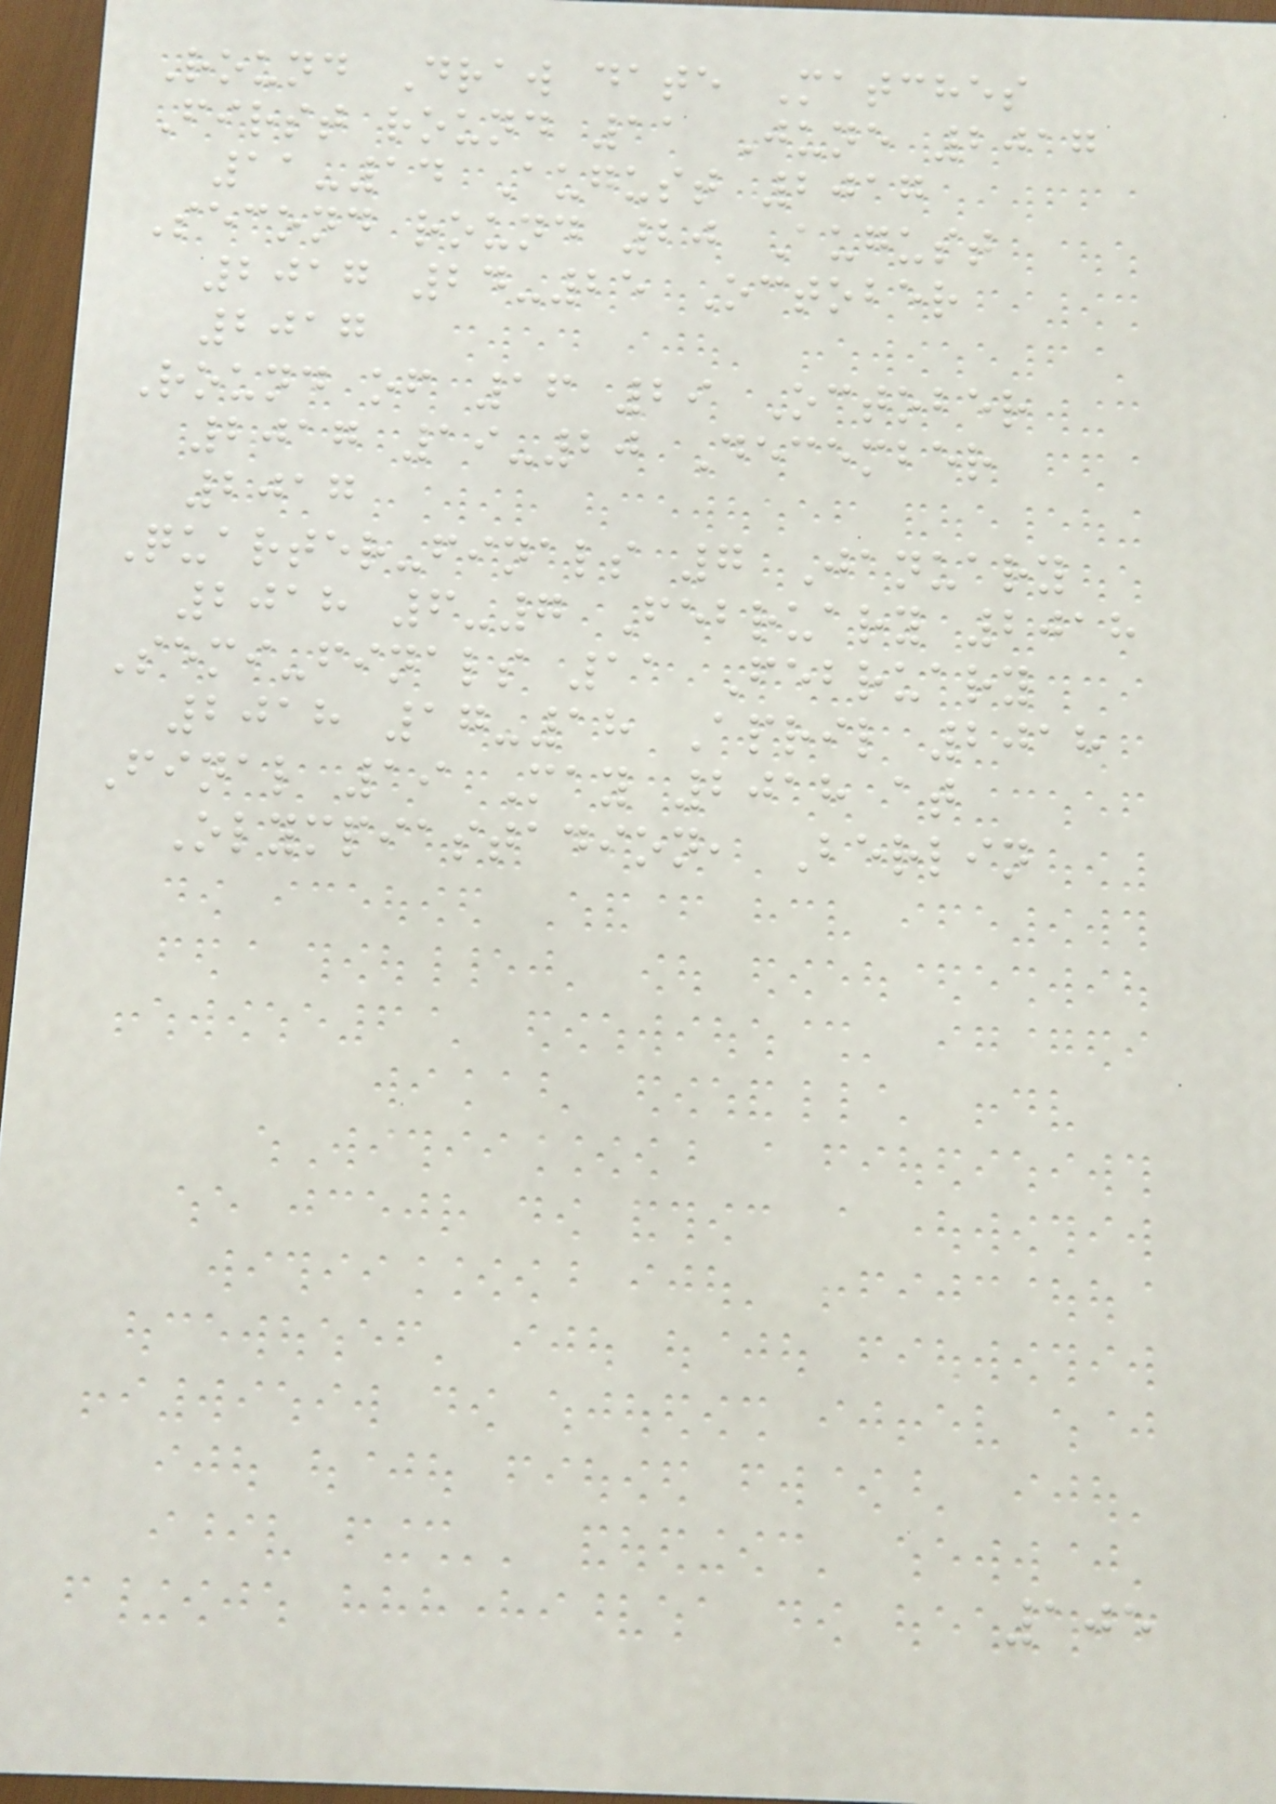Round Draw date Matches
First round 11 June 2017
11-14 August 2017
Second round 20 August
2017 24-25 October
2017
Round of 16 29 October
2017 19-20 December
2017
Quarter-finals 7 January
2018 6-7 February 2018
Semi-finals 11 February
2018 17-18 April 2018
Final 19 May 2018 at
Olympiastadion, Berlin
105
